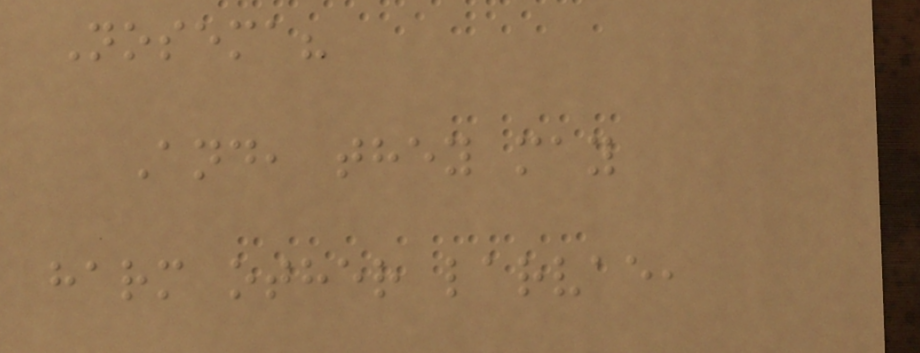Nosema?
And, they may
harm other larvae,
